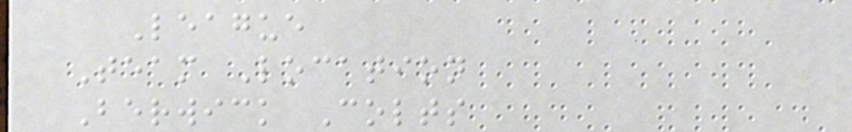League
Team Location
Berwick Colts
